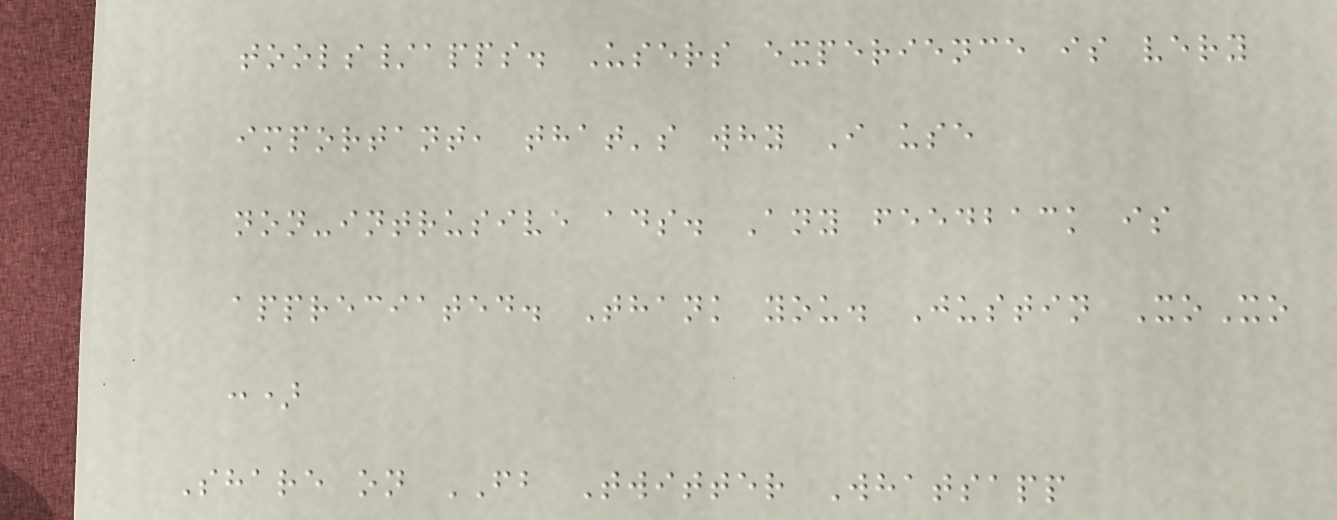tools/apps. Users experience is very
important, that's why I use
non-intrusive ads. Any feedback is
appreciated. Thank you. Justin XoXo
:)
Share on FB Twitter Whatsapp
